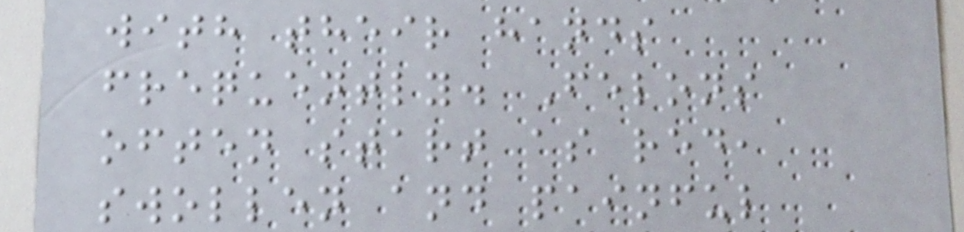with their hands
frequently. Felons
often start as red,
swollen and painful
